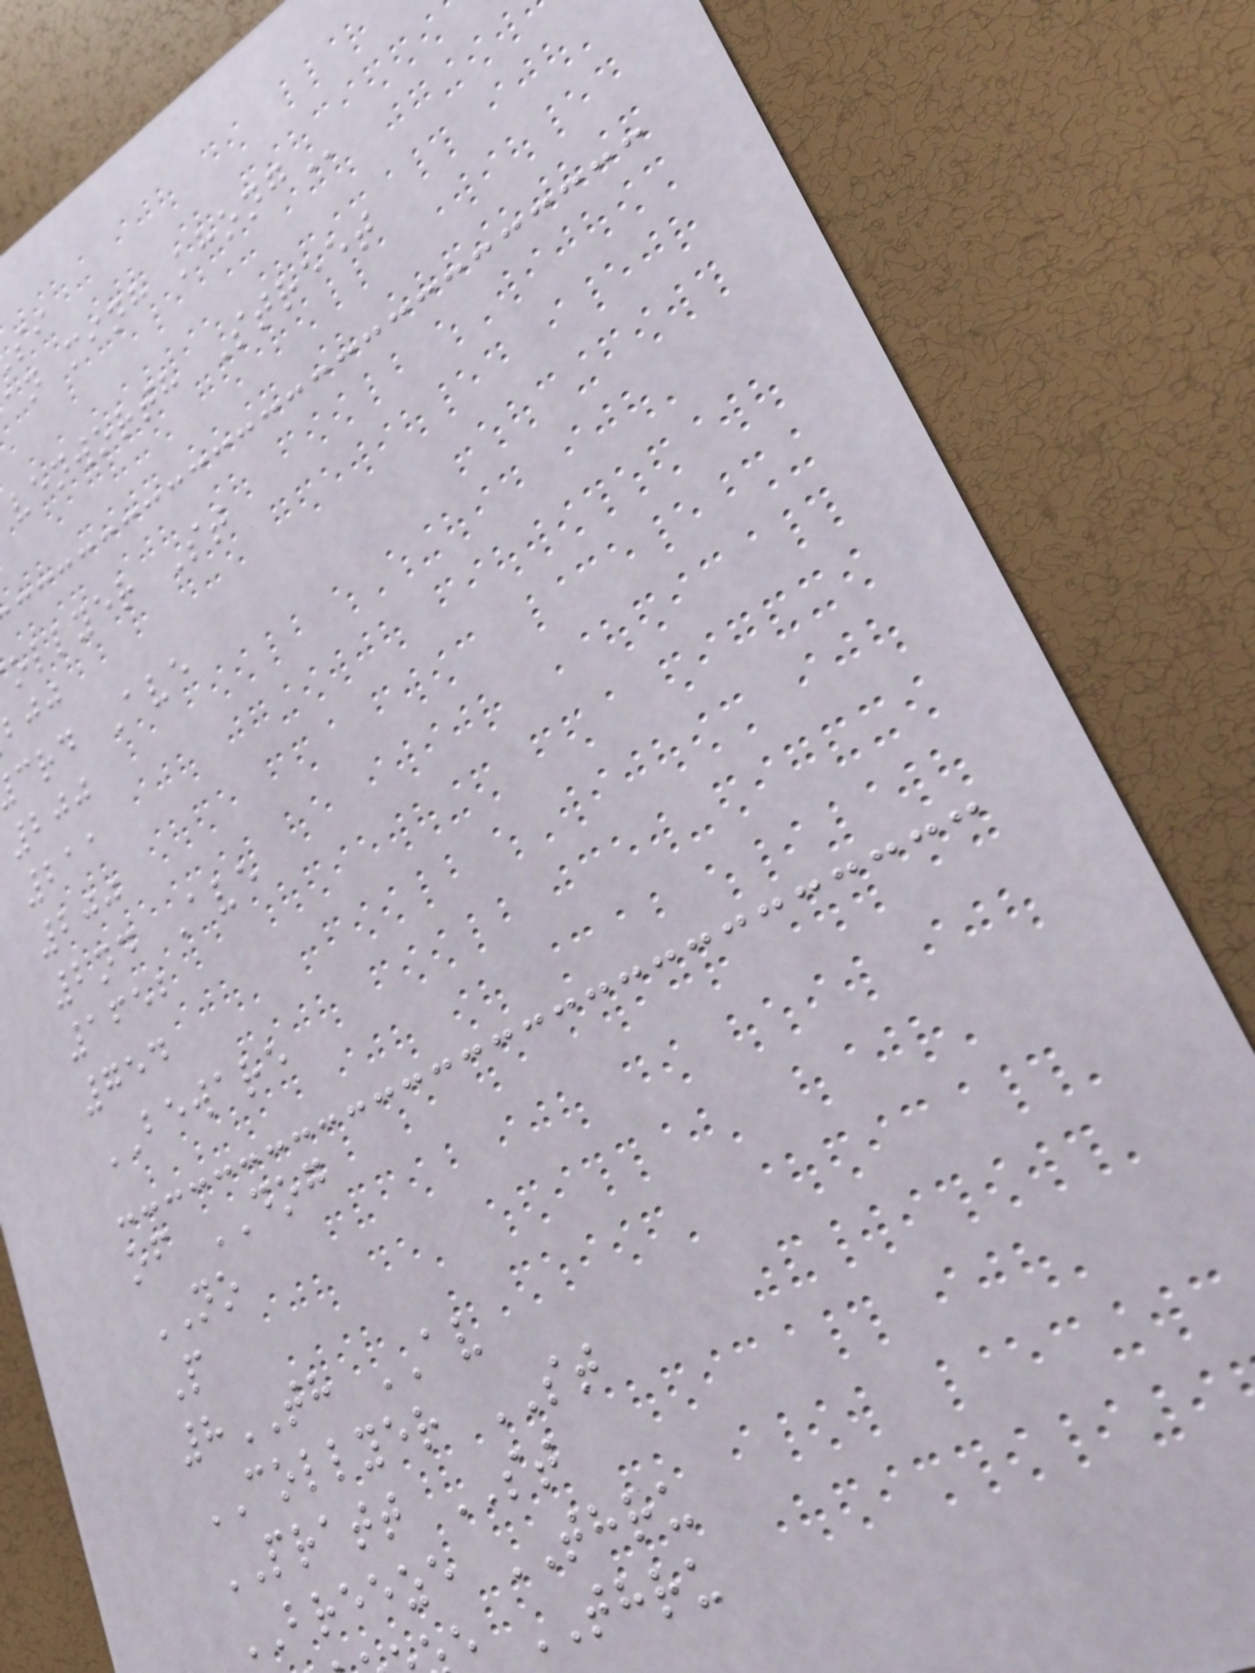an minh
venworth Street
ollyer St
crd Ave
200
211
200
2nd Ave
1652
754
BEWARE
of DOG
NO
P
8TH AV
COLLYER ST
PRATT ST
BREEZE THRU
e THRU
